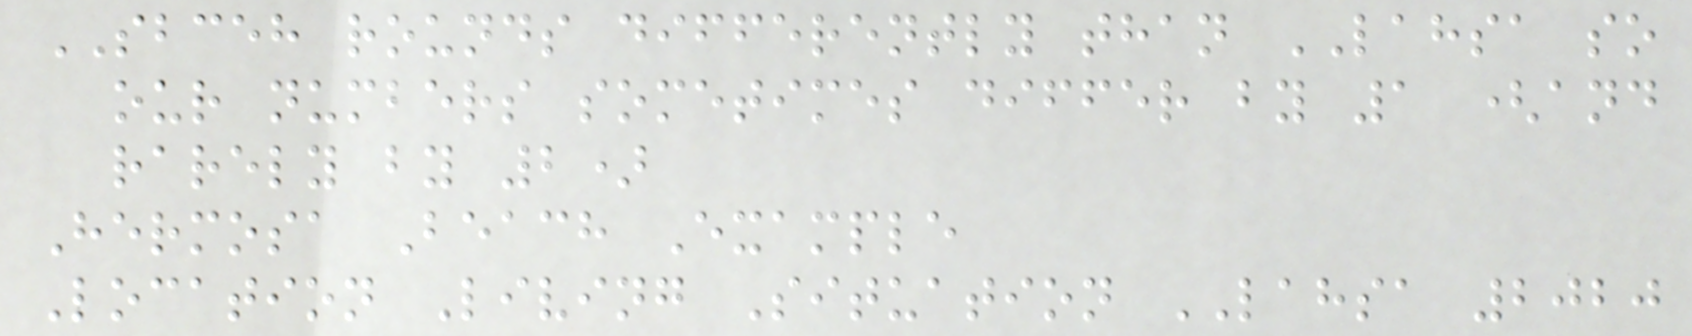SBCEH rounds differently than LAHSA so
our numbers sometimes differ by 1 (and
rarely by 2)
Hermosa Beach Example
Location Living Situation LAHSA 2020
